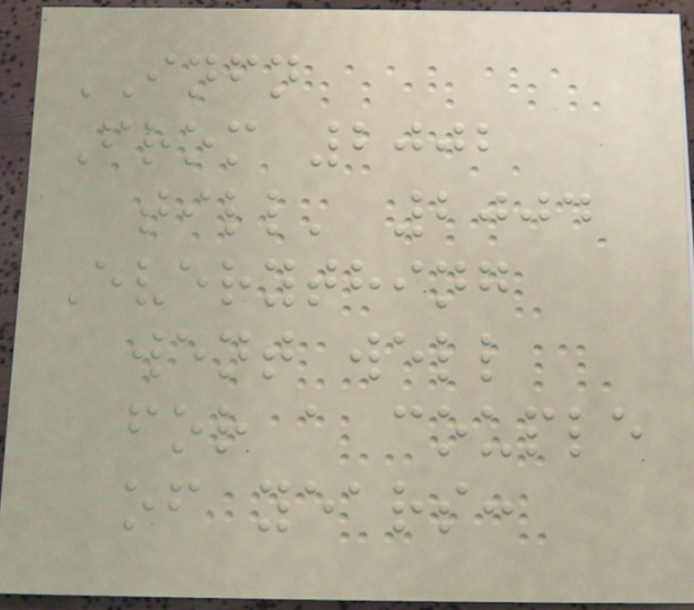INFN
From 2002
till' 2004
Everything
went well
for a couple
of years:
